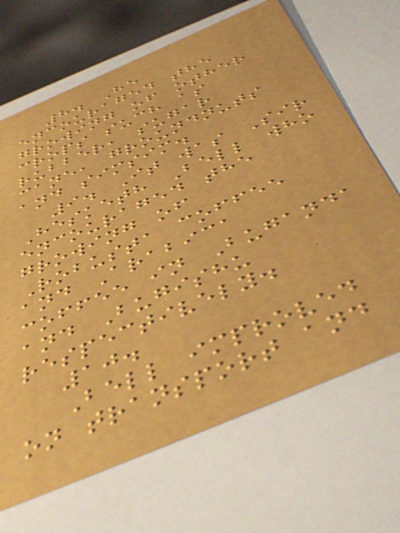8. He
encouraged the
growing of other
crops such as
rubber, sugar
cane, groundnuts
and simsim.
9. It was Sir
Hesketh Bell who
encouraged the
growing of
Robusta coffee
and Arabica
coffee in Buganda
and Bugishu
respectively.
10.
Bell improved
on transport and
